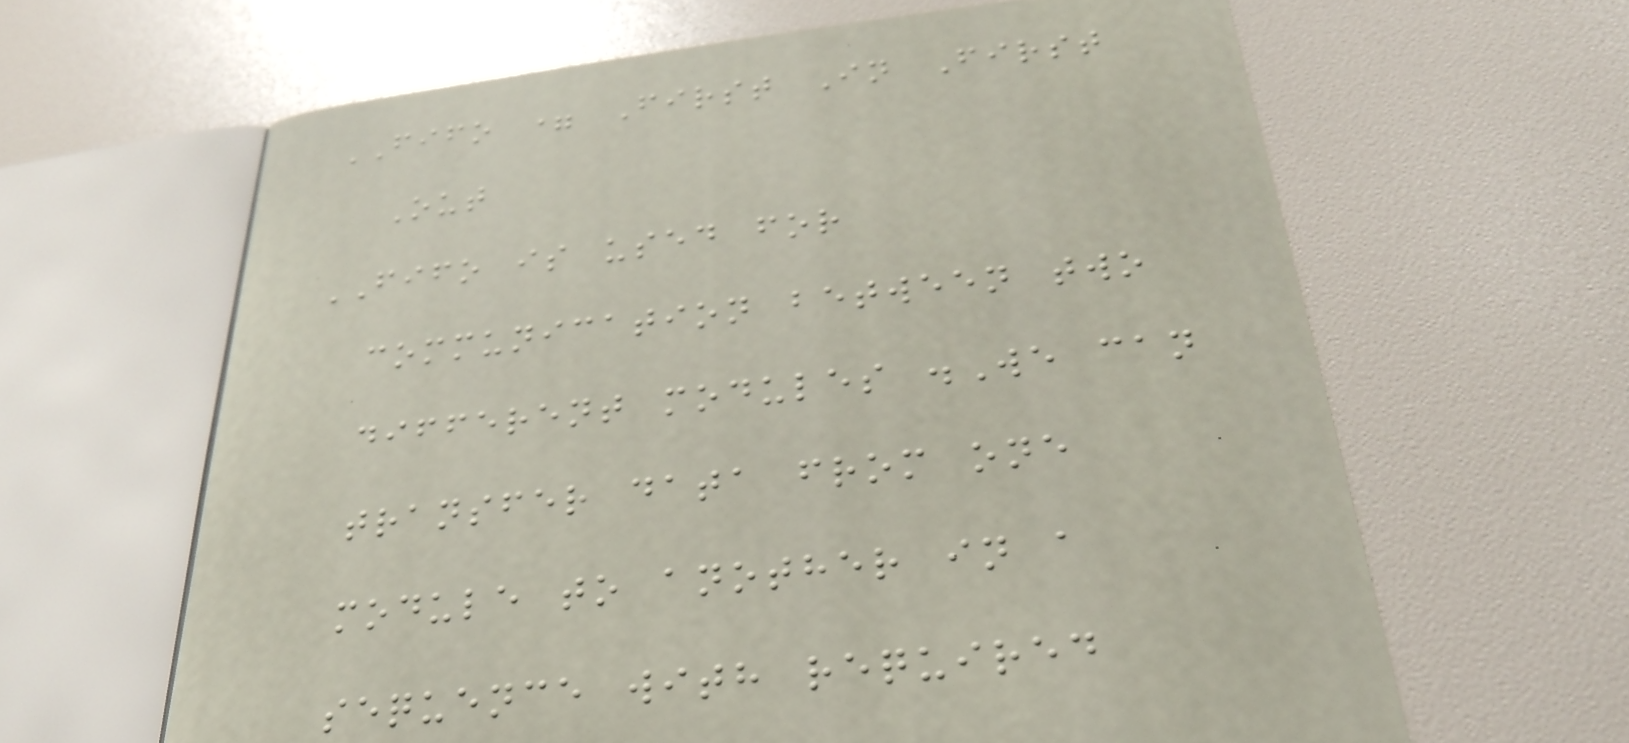FIFO = First In First
Out
FIFO is used for
communication between two
different modules .We can
transfer data from one
module to another in a
sequence with required
